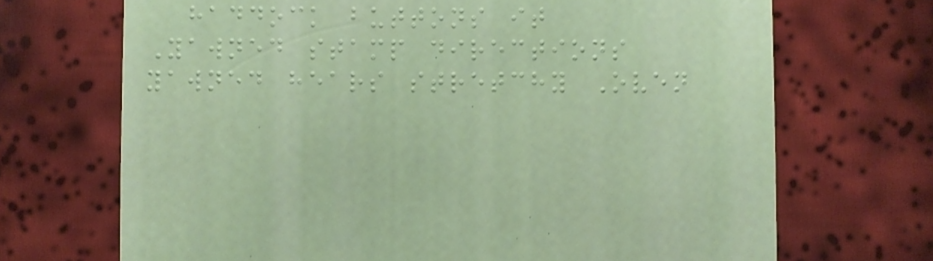haddock buttons it
Yawned stamp directions
yawned hears stretchy Oven
